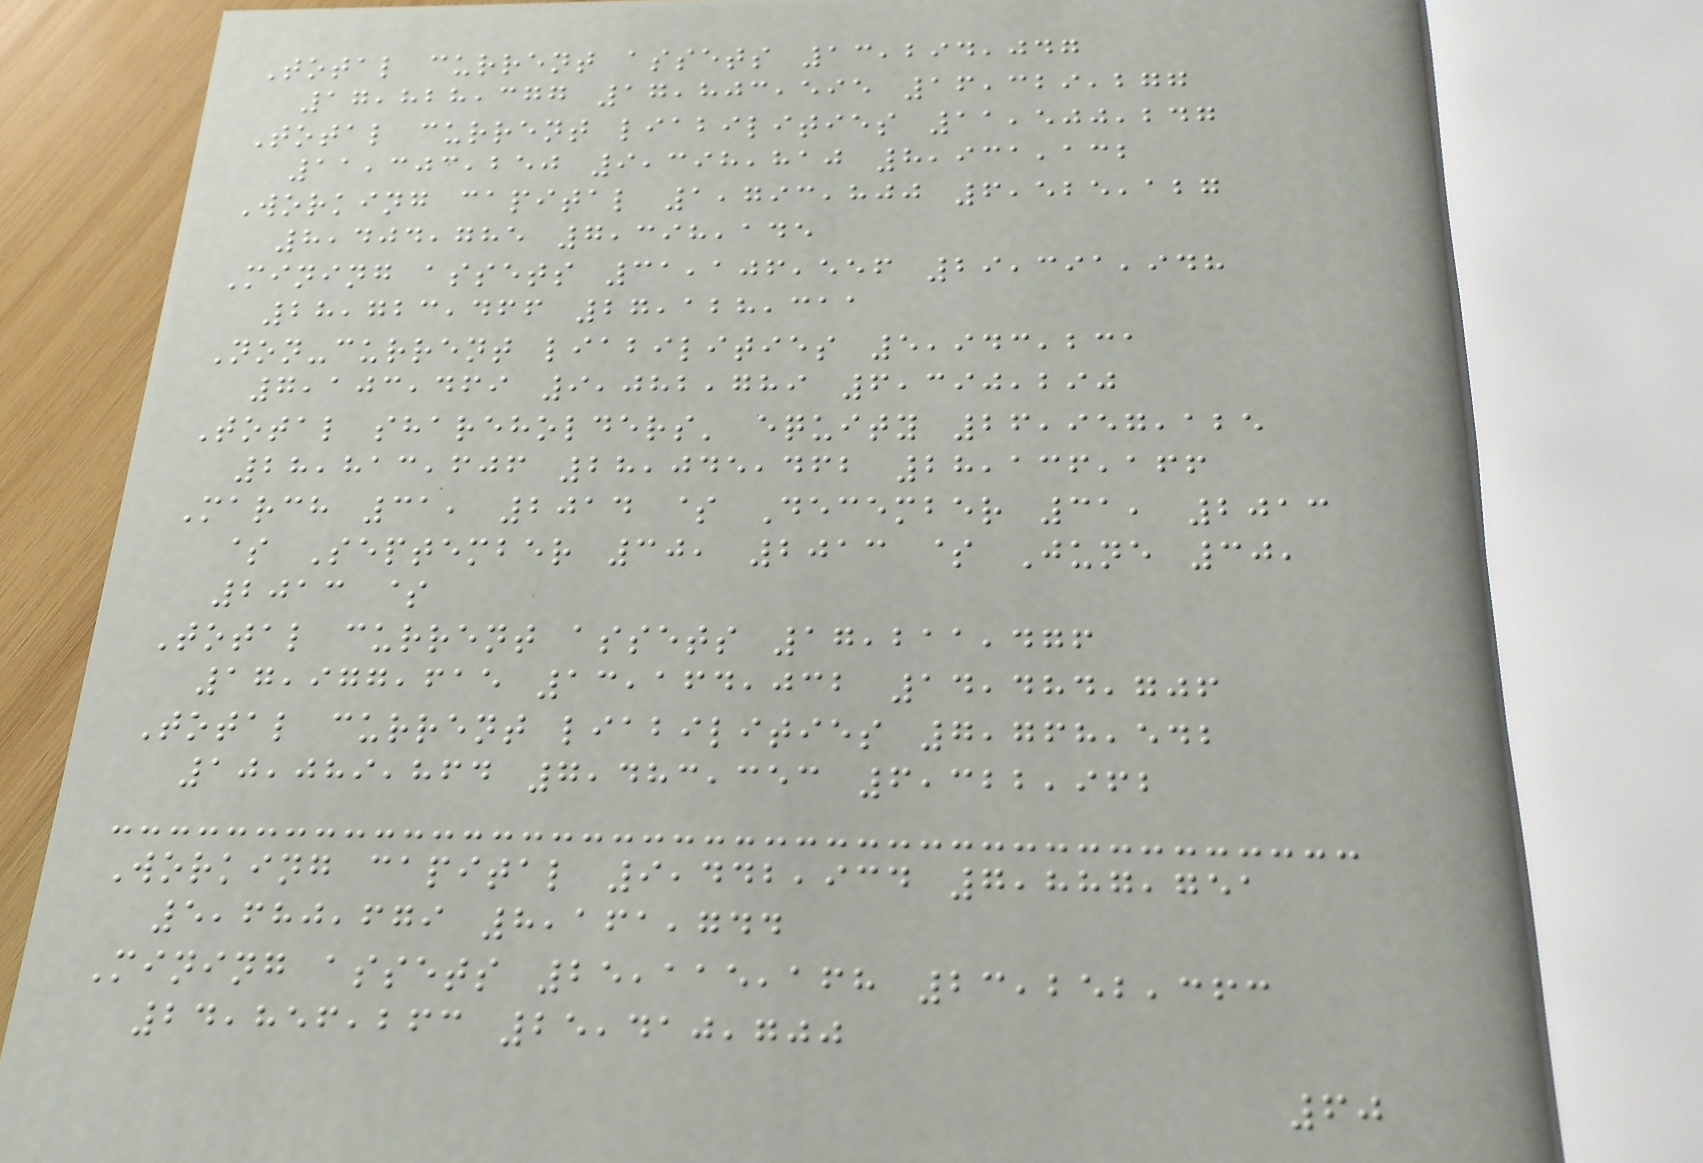Total current assets 13,294,047
17,828,377 17,803,595 16,329,277
Total current liabilities 11,500,247
11,303,250 9,398,810 8,931,132
Working capital 1,793,800 6,525,127
8,404,785 7,398,145
Mining assets 31,106,556 29,391,948
28,723,466 27,128,311
Non-current liabilities 5,943,231
7,103,469 9,082,789 6,390,290
Total shareholders' equity 26,957,125
28,813,606 28,045,462 28,136,166
March 31, 2014 $ December 31, 2013
$ September 30, 2013 $ June 30,
2013 $
Total current assets 17,211,476
17,977,615 13,164,032 14,484,706
Total current liabilities 7,768,542
10,089,864 7,483,353 6,322,962
Working capital 9,442,934 7,887,751
5,680,679 8,161,744
Mining assets 25,115,168 23,252,363
24,856,263 25,410,700
60
